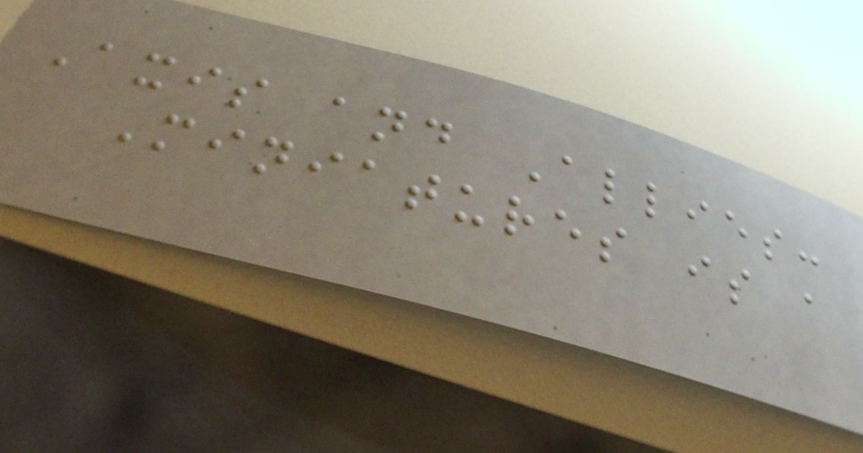Axis and Allies:
Miniatures is a
